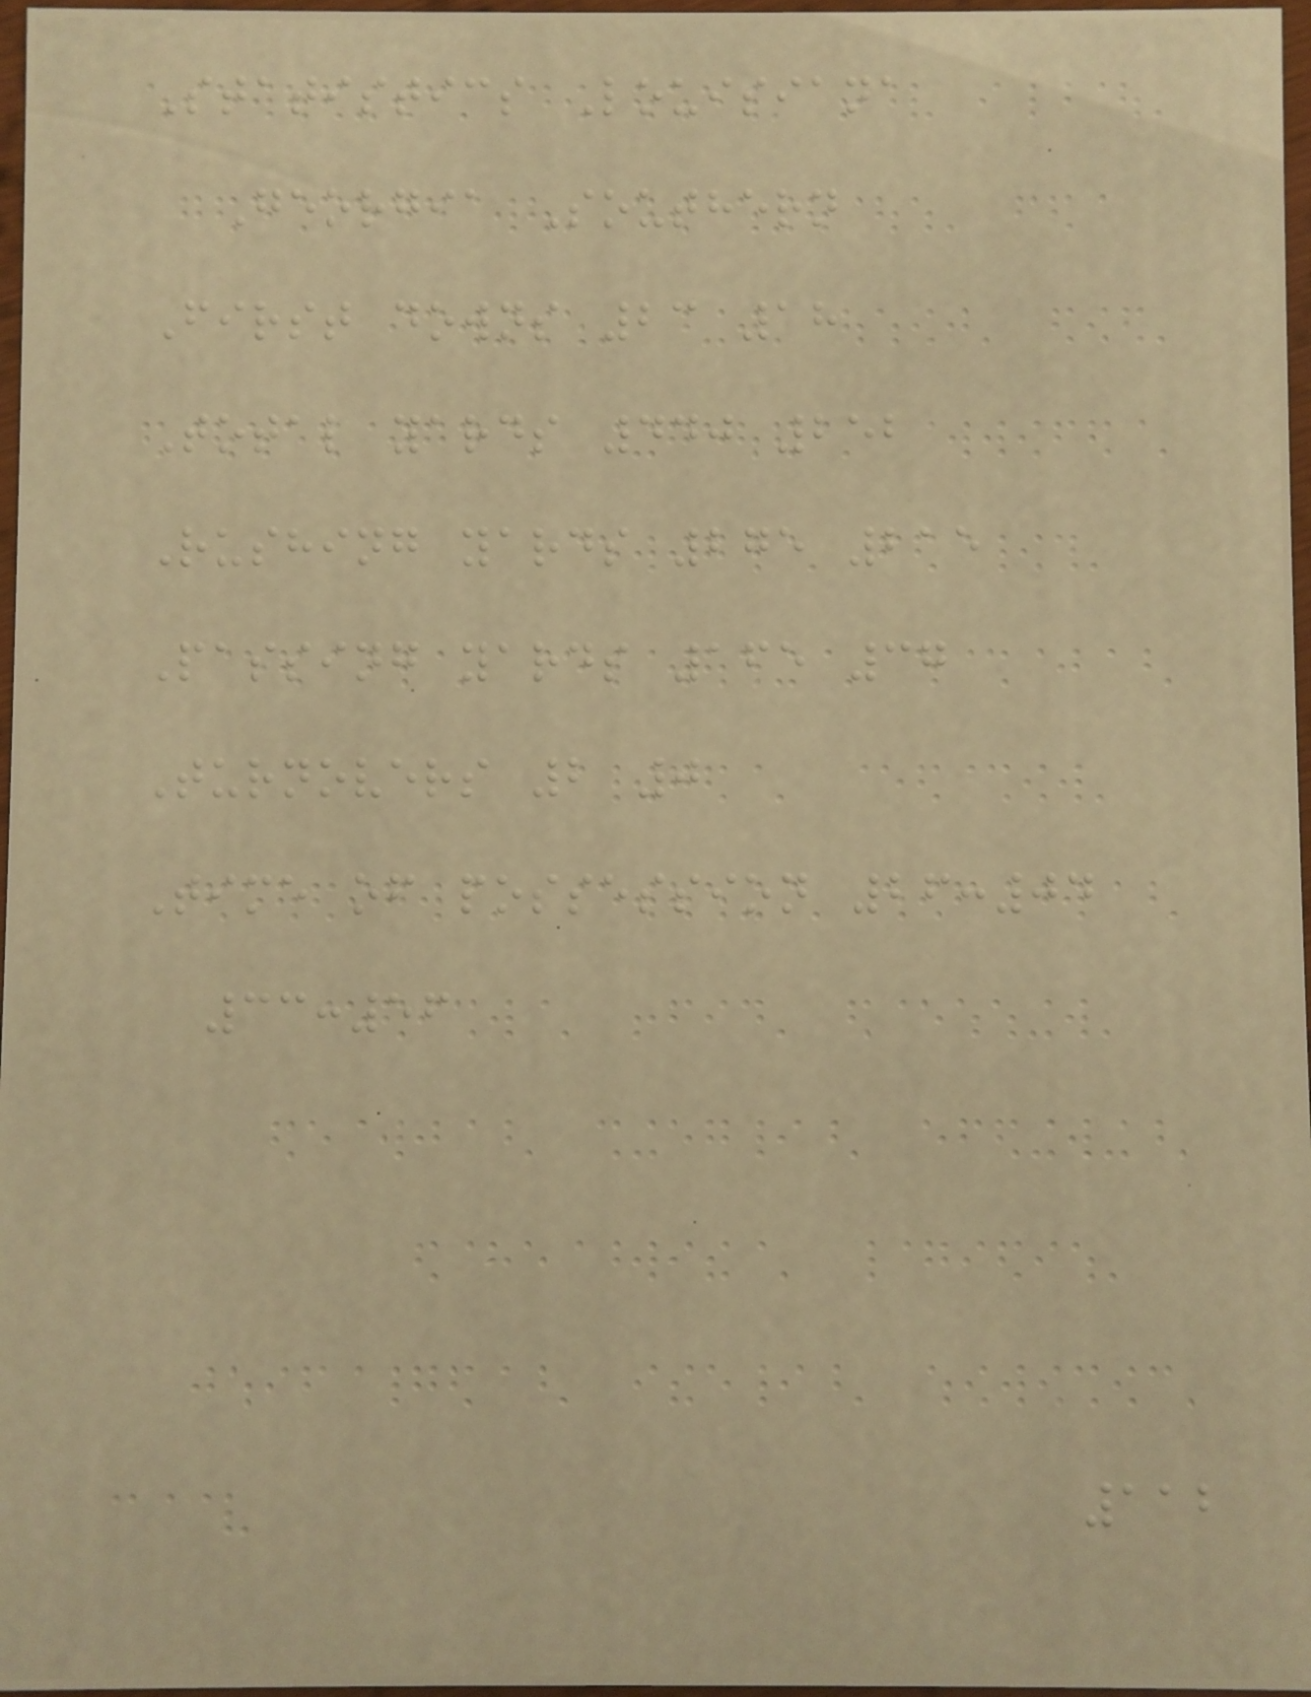Statistics Louisiana
Georgia Southern
First downs 23 18
Total yards 440 252
Rushing yards 275 215
Passing yards 165 37
Turnovers 2 0
Time of possession 26:04
33:56
112
